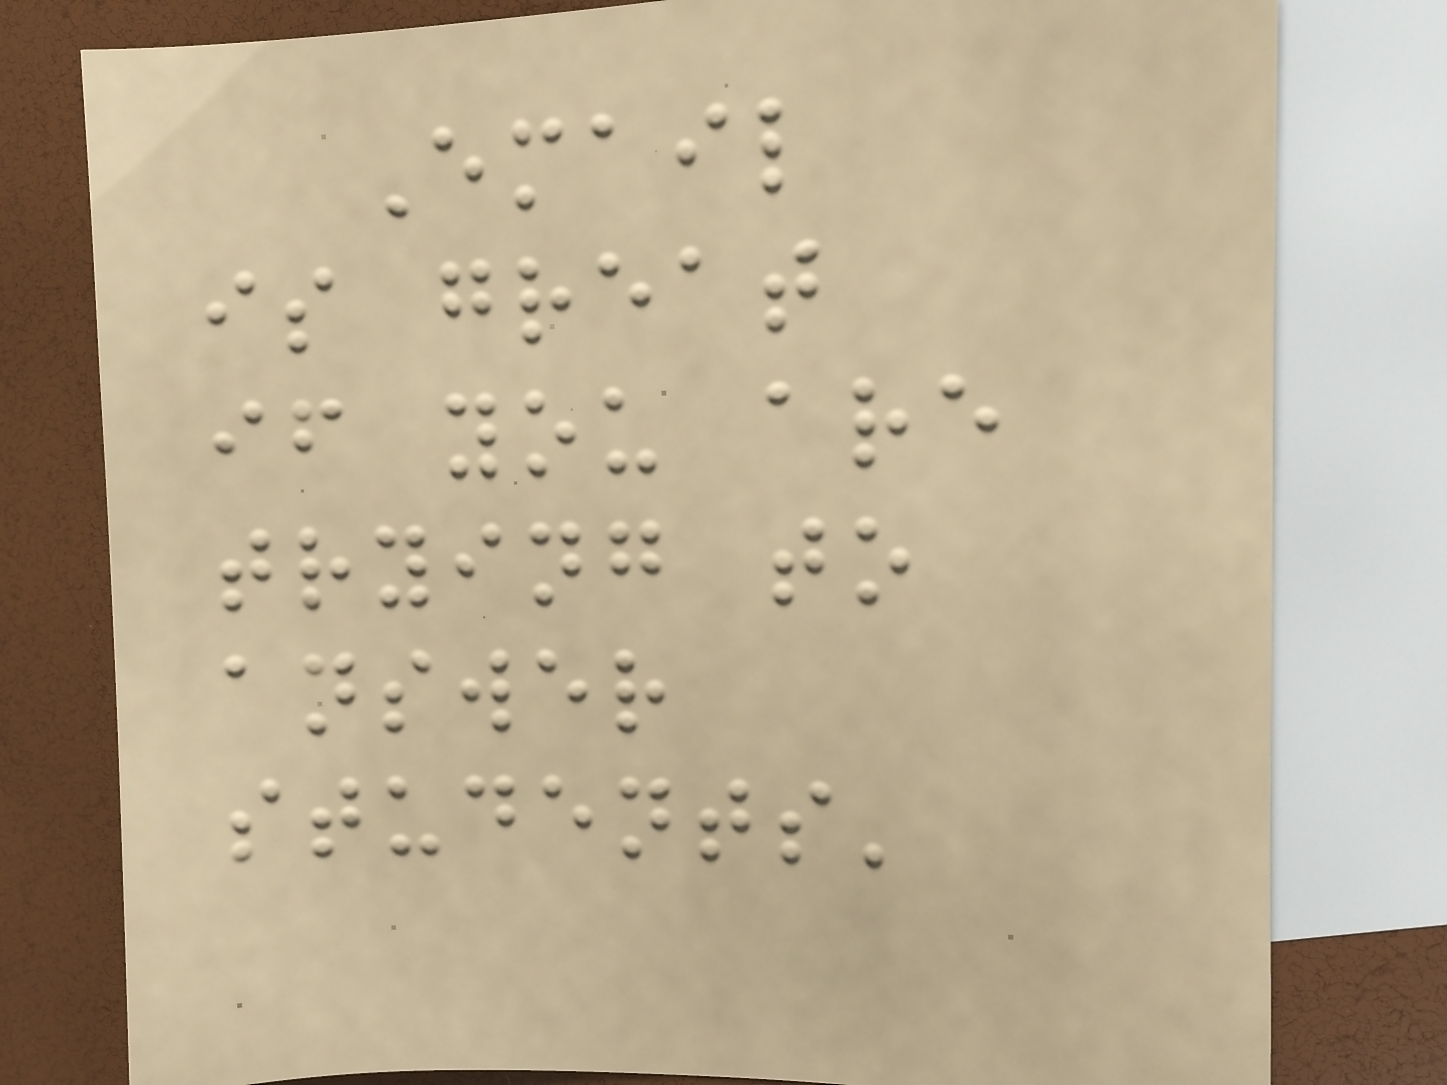Email
is great
if you are
trying to
answer
students'
